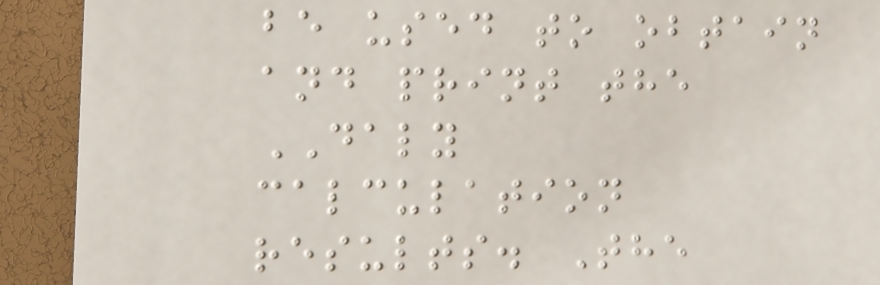be used to obtain
and print the
DALY
calculation
results. The
